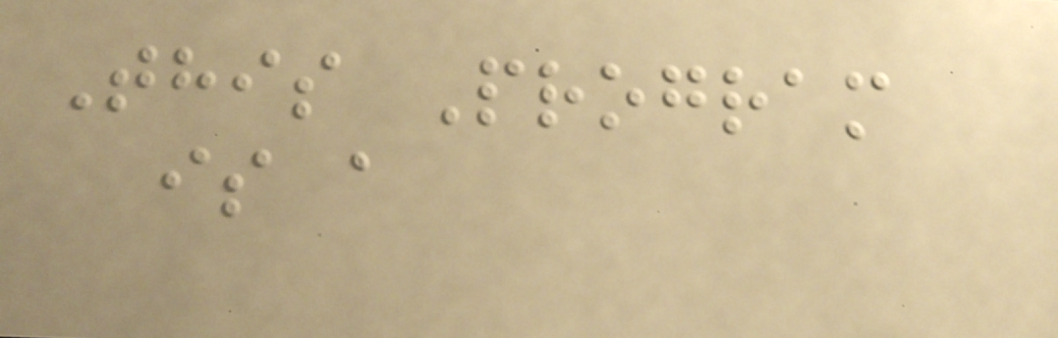This Program
is a
